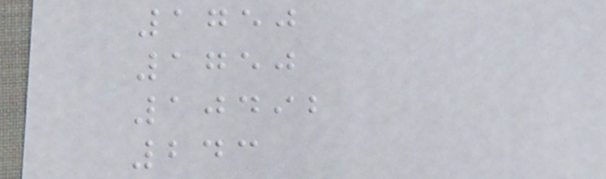1750
1750
10492
243
